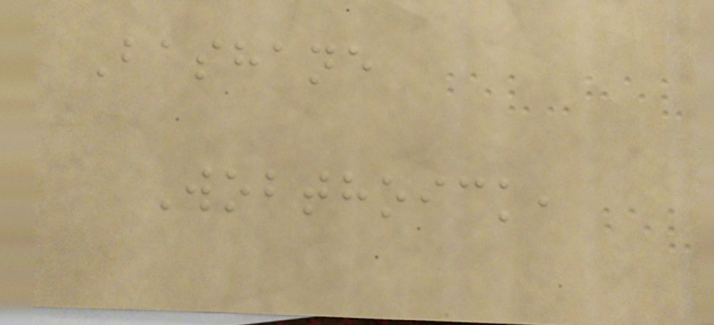Bashane
Wobthoick,
